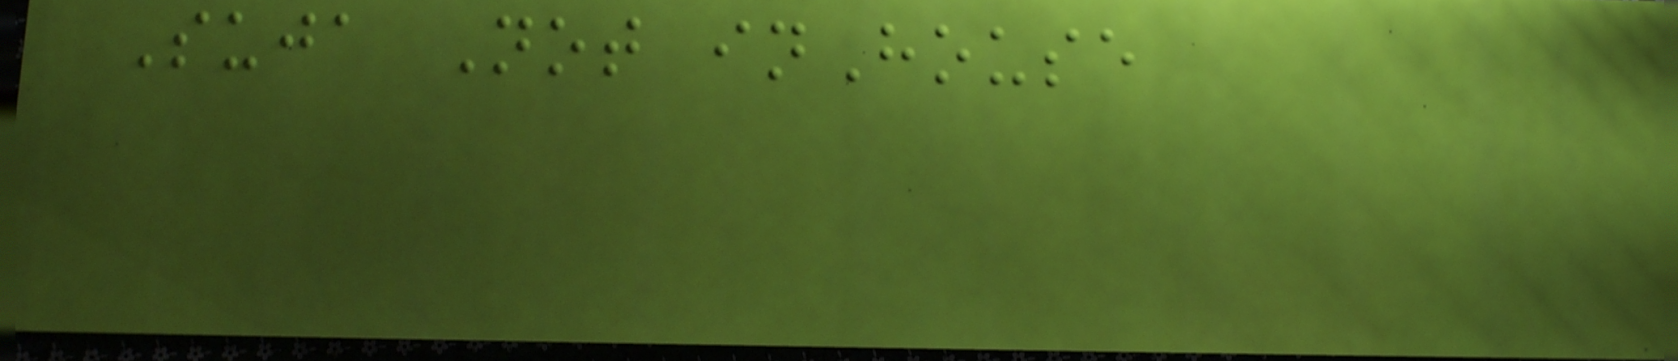Suja Not inHouse
